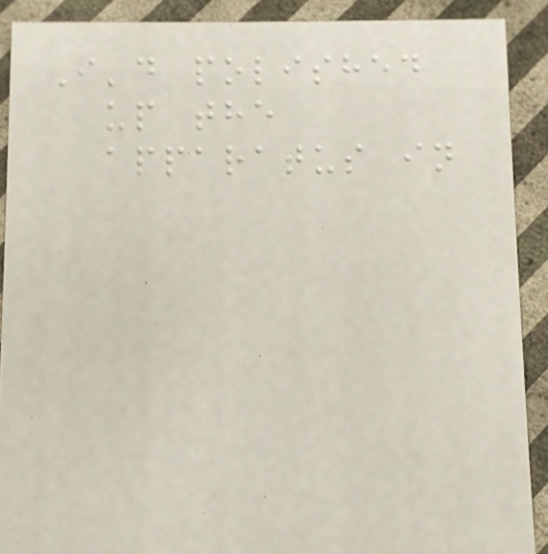I'd polished
up the
apparatus in
